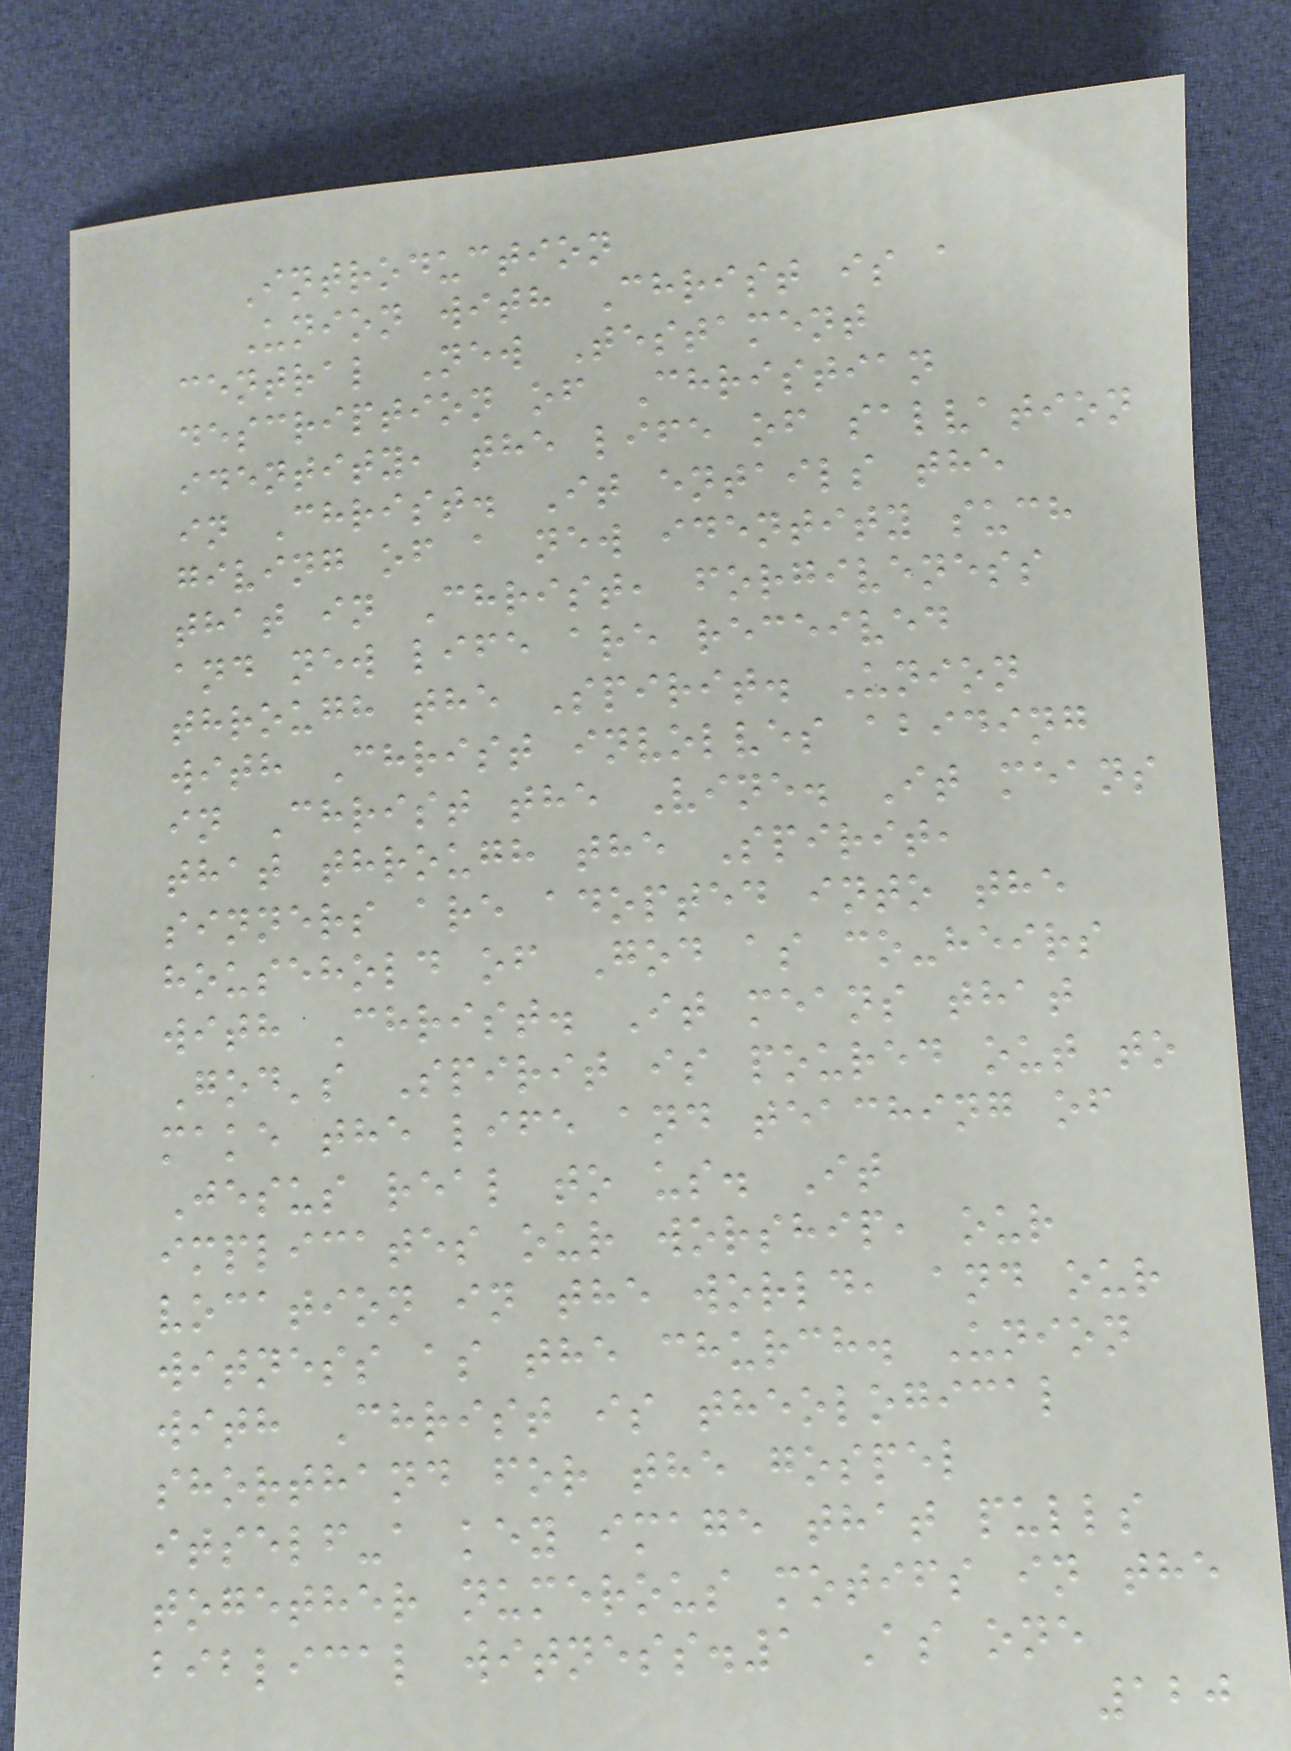Introduction
Union with Christ is a
central New Testament
description of Christian
identity, the life of salvation
in Christ. It entails the
giving of a new identity such
that in Christ, forgiveness
and new life are received
through the Spirit. Union
with Christ involves abiding
in Christ the Vine. It means
that through the Spirit,
sinners are adopted into the
household of God as co-heirs
with Christ. It means that
God's Spirit is poured out to
make the life and teaching of
Jesus real to us. It
implicates our worship, our
vocation in the world, and our
witness as the church. Union
with Christ is theological
shorthand for the gospel
itself-a key image that pulls
together numerous motifs in the
biblical witness.1 As one
120
